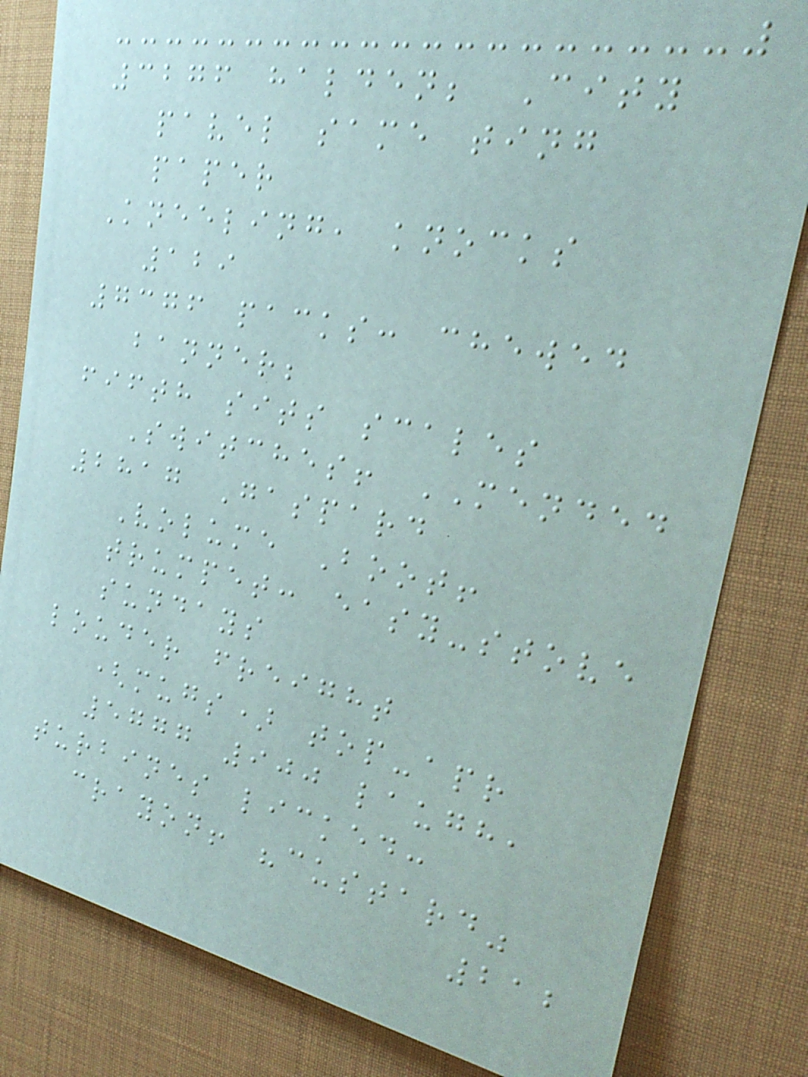3276 halden; City
pavel same ting
paper
Kneeling, knocks
129
7376 packs: chewed
banner;
fifth sits scales
Switches! MENDED
2817 Gaspard
Volume Boot!
trumpet: easy-stove
sundays
louder freight
(mugs) top-apr
5777 900 laugh,
turbines licked:
crayon! "custard"
212
